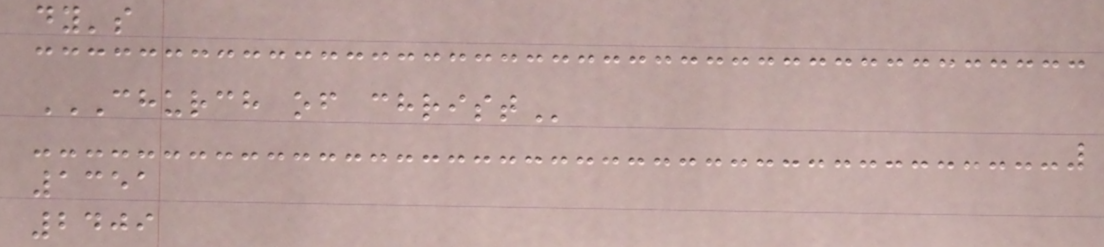dy's
CHURCH OF CHRIST
1351
2409
